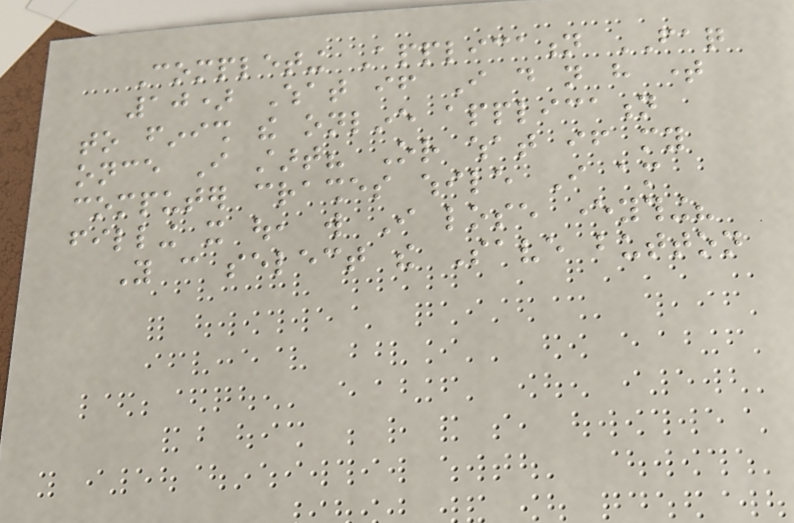Completing Application FAQ
10) What if I do not have time
to finish the online application
once I start? Or what if my
computer crashes while I am
filling it out, will I lose everything?
You can select the Save button
